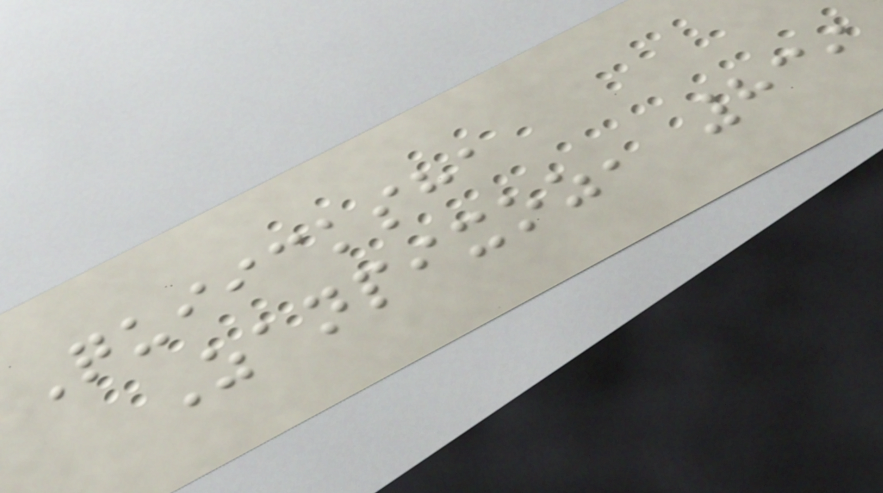Quiicksha
Zanpixoz, 839
